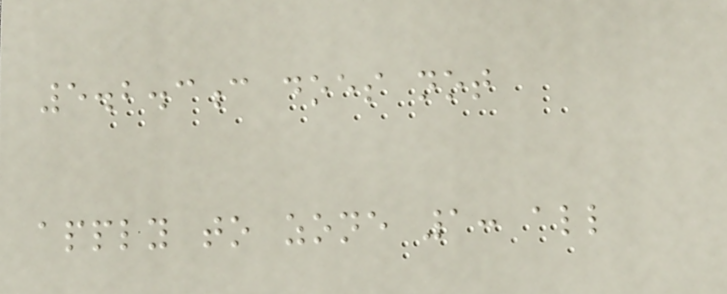5.2.3c does not
apply to zone 1: all
